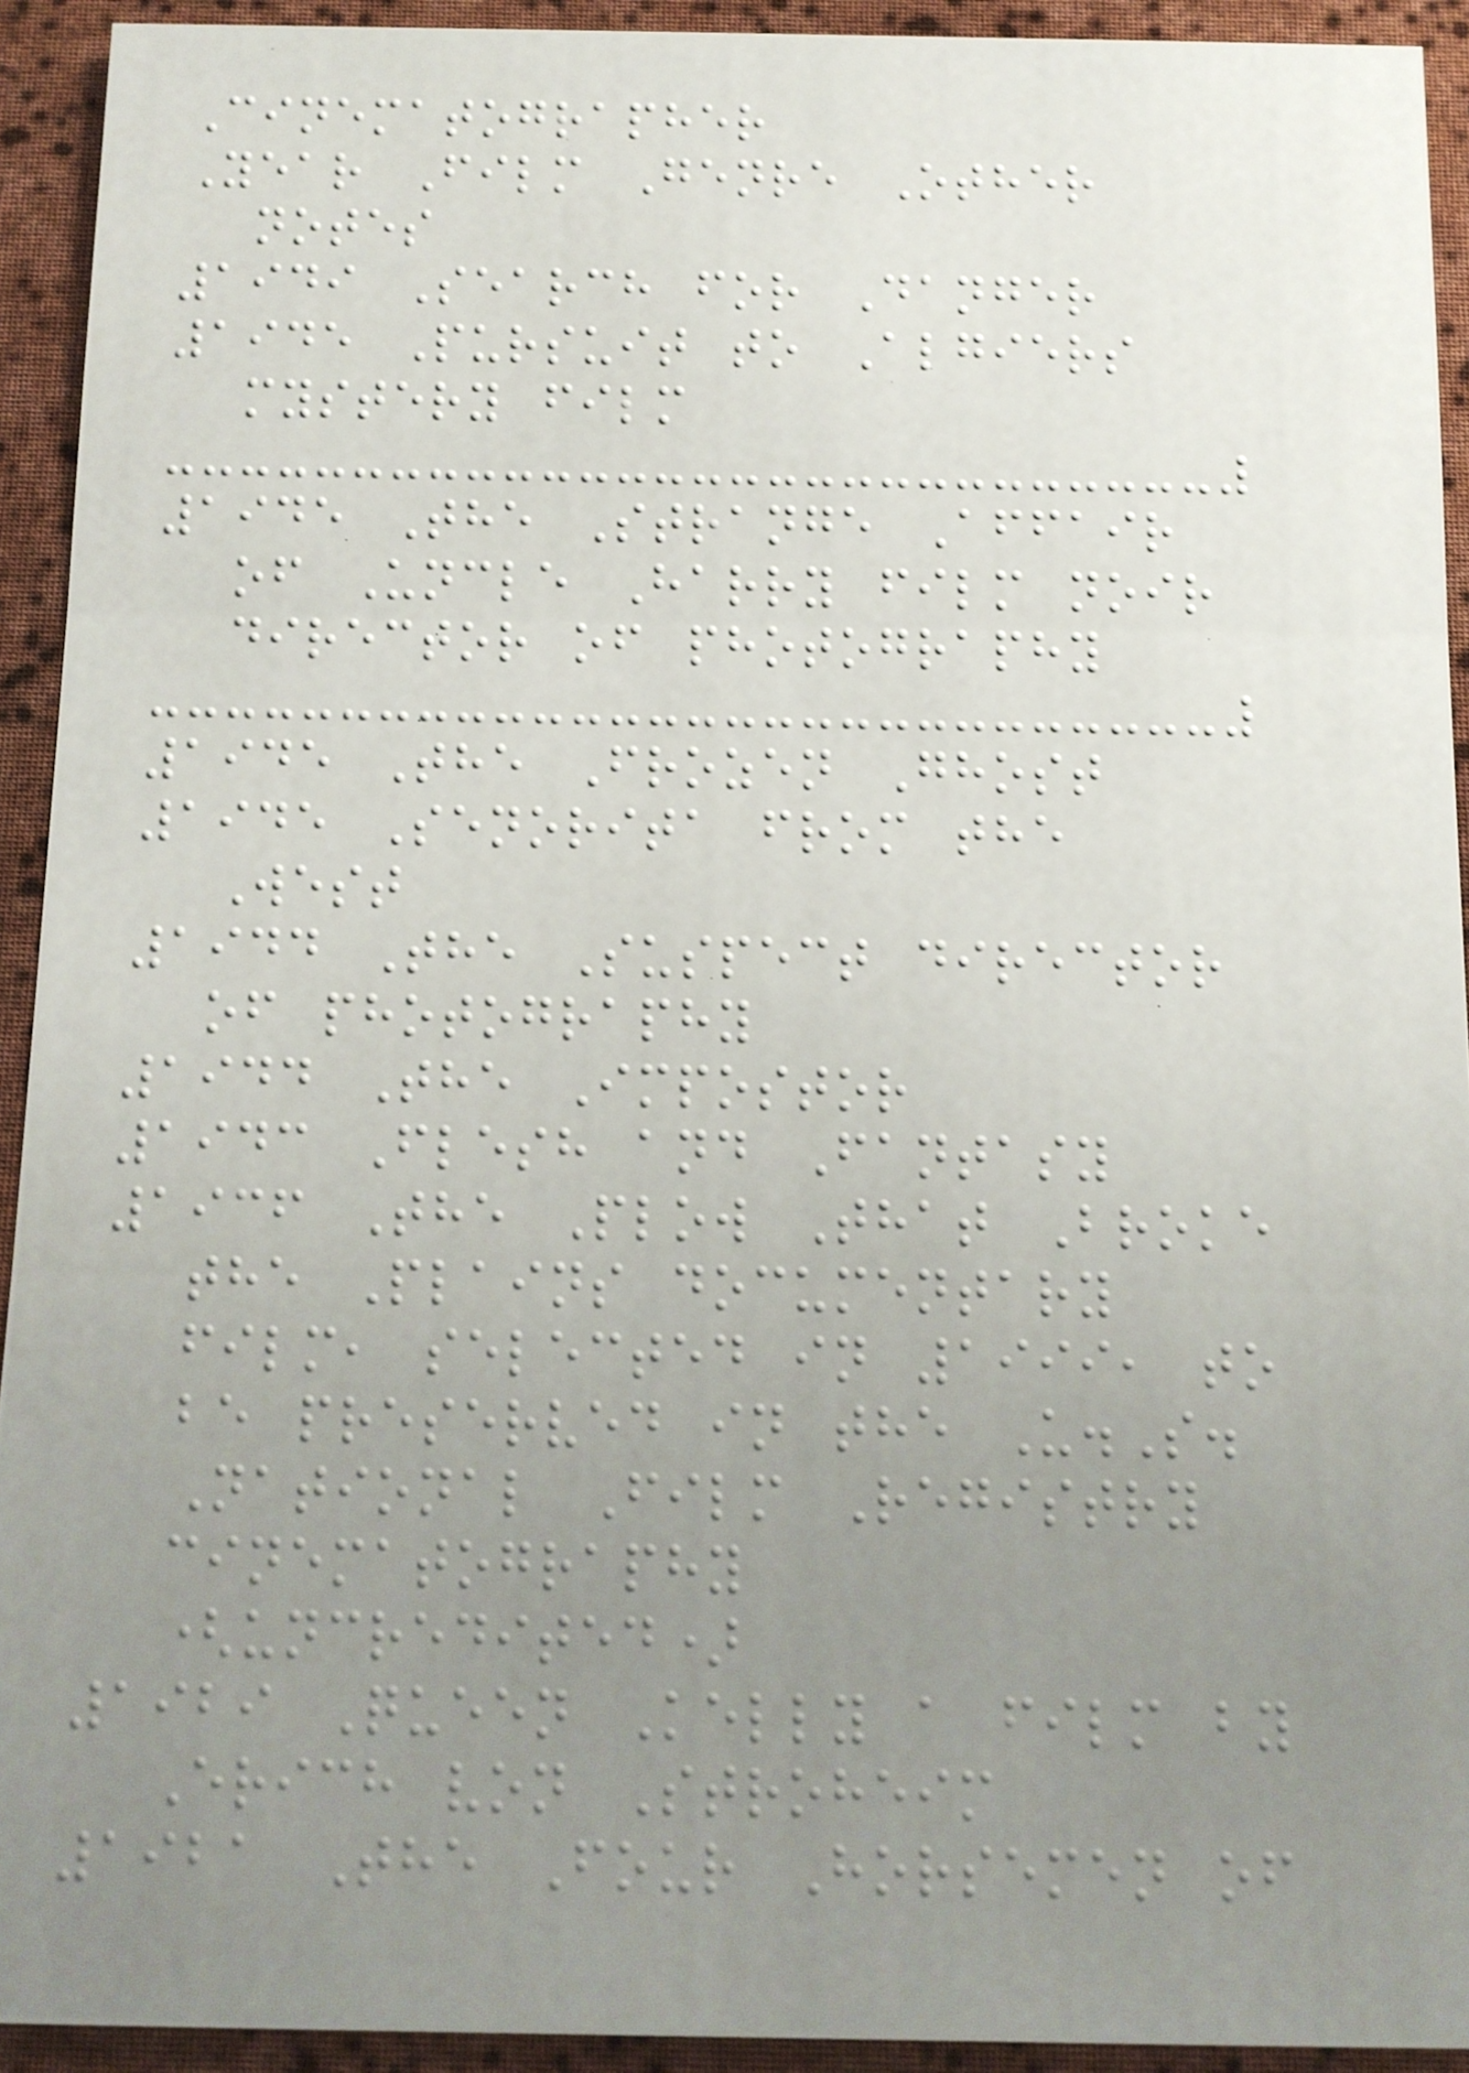Cinematographer
Year Film Genre Other
notes
1949 Search for Danger
1945 Pursuit to Algiers
mystery film
1945 The Strange Affair
of Uncle Harry film noir
director of photography
1945 The Frozen Ghost
1945 Senorita from the
West
1944 The Suspect director
of photography
1944 The Impostor
1943 Flesh and Fantasy
1936 The Plow That Broke
the Plains documentary
film, selected in 1999, to
be preserved in the U.S.
National Film Registry
cinematography
(uncredited)
1929 Queen Kelly a film by
Erich von Stroheim
1921 The Four Horsemen of
